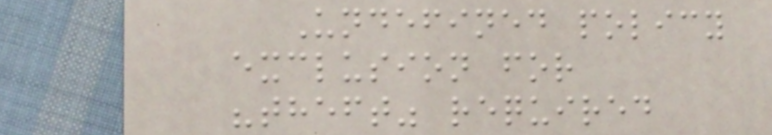Undefined policy
exclusion for
"theft" required
